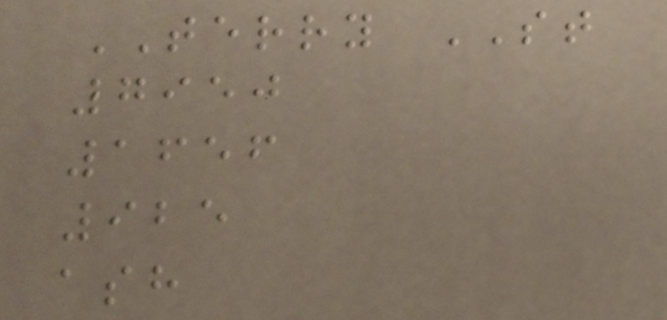TERRY ST
7950
1656
925
ash
